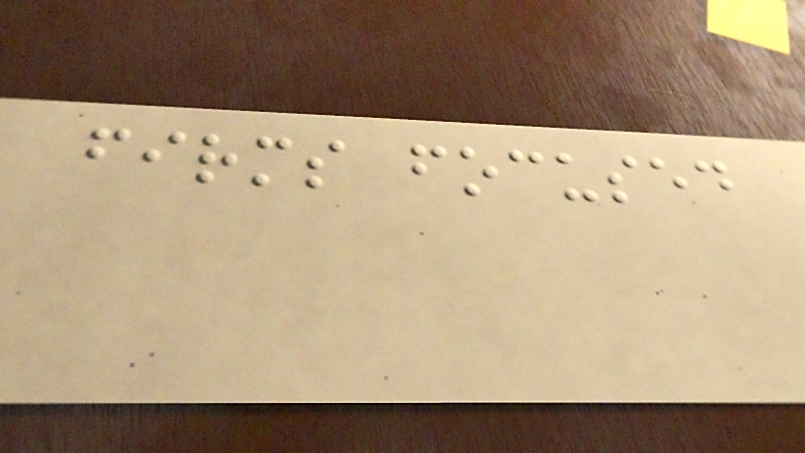firms focused
